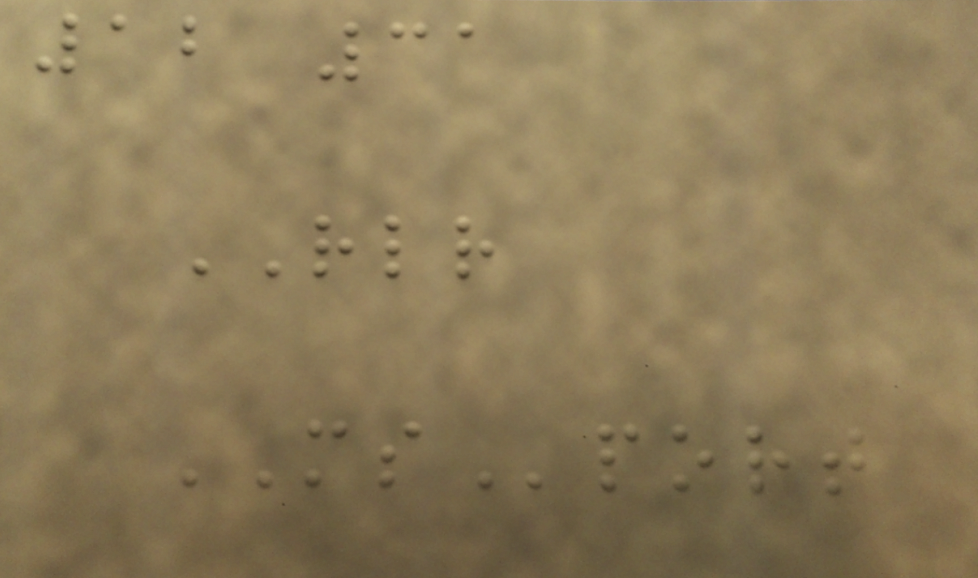12 31
RLR
MSport
